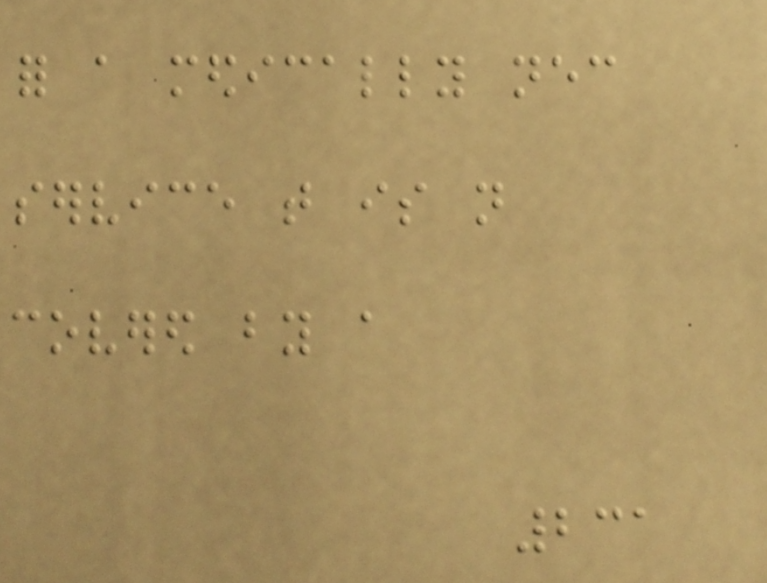for a medically necessary
service that is not
covered by a
231
